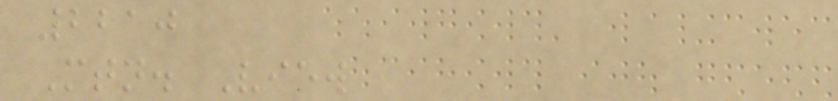2210
Mtn. View
